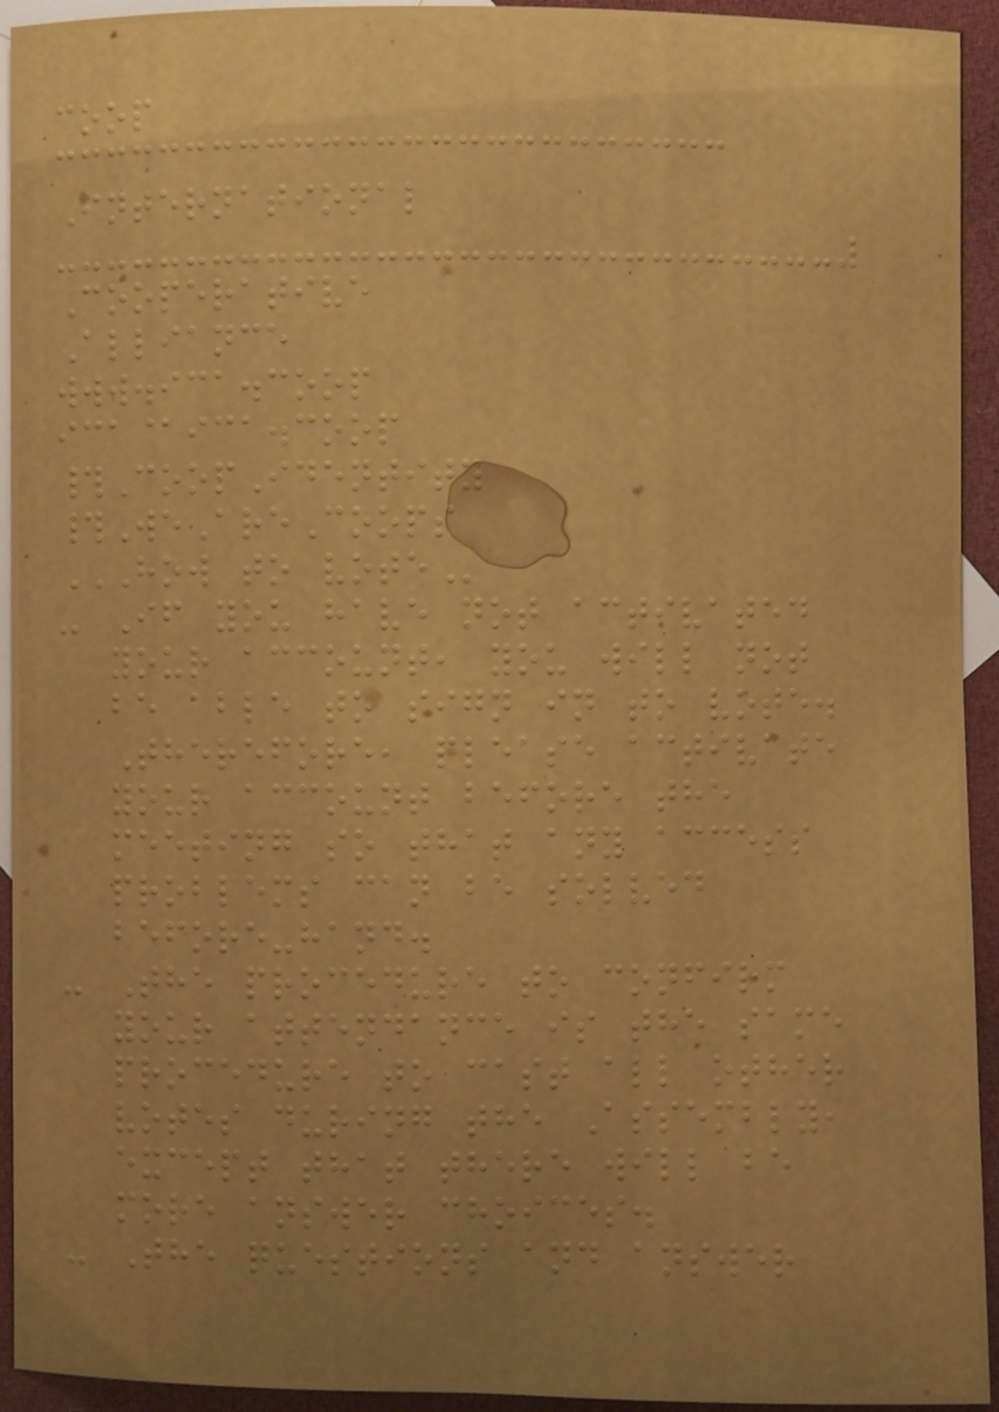coop
International
Cooperative
Alliance
www.ica.coop
ica@ica.coop
#CoopIdentity
#WeAreCoops
HOW TO VOTE
- If you have not activated
your account, you will not
be able to sign in to vote.
Therefore, please activate
your account before the
meeting so that any access
problems can be solved
before-hand.
- The procedure to confirm
your attendance is the same
procedure to cast all other
votes during the Assembly,
except that there will be
more answer choices.
- The questions and answer
